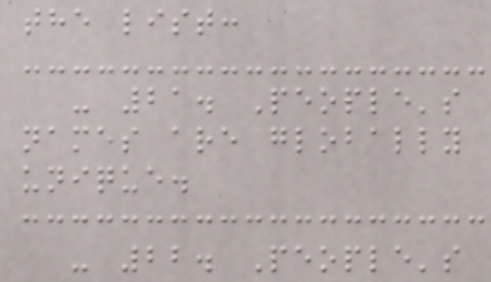the list:
- 21. People's
names are globally
unique.
- 22. People's
